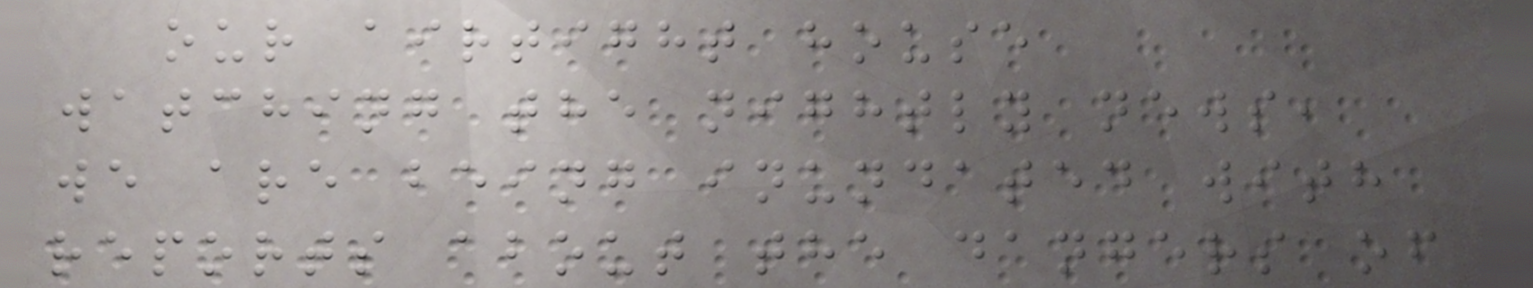our airtight house
watching the nightly news,
we are being inundated with
reports about the dangers of
